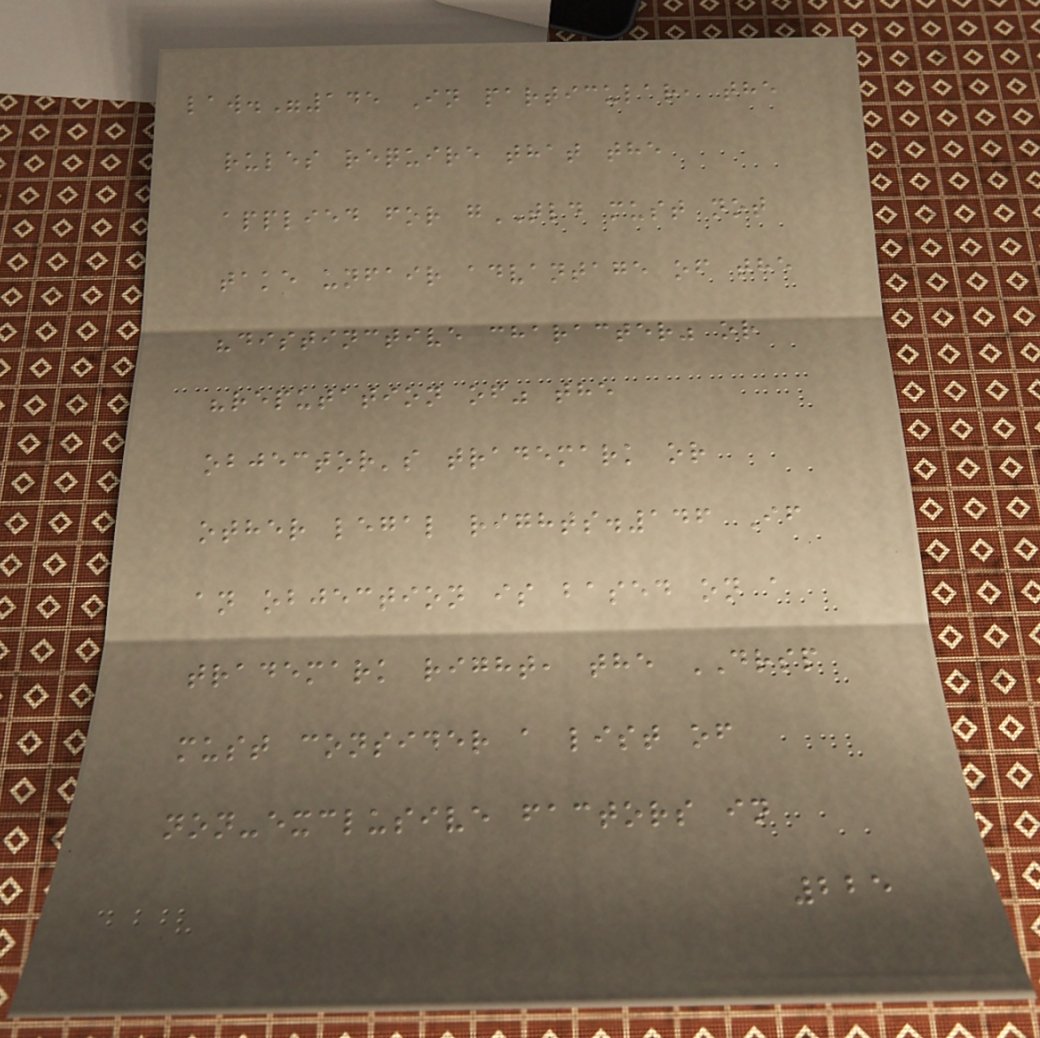law."145 In particular, the
rules require that the
applied for gTLD must not
take unfair advantage of the
"distinctive character" or
"reputation of" the
objector's trademark or
other legal rights.146 If
an objection is based on a
trademark right, the DRSP
must consider a list of
non-exclusive factors in
225
